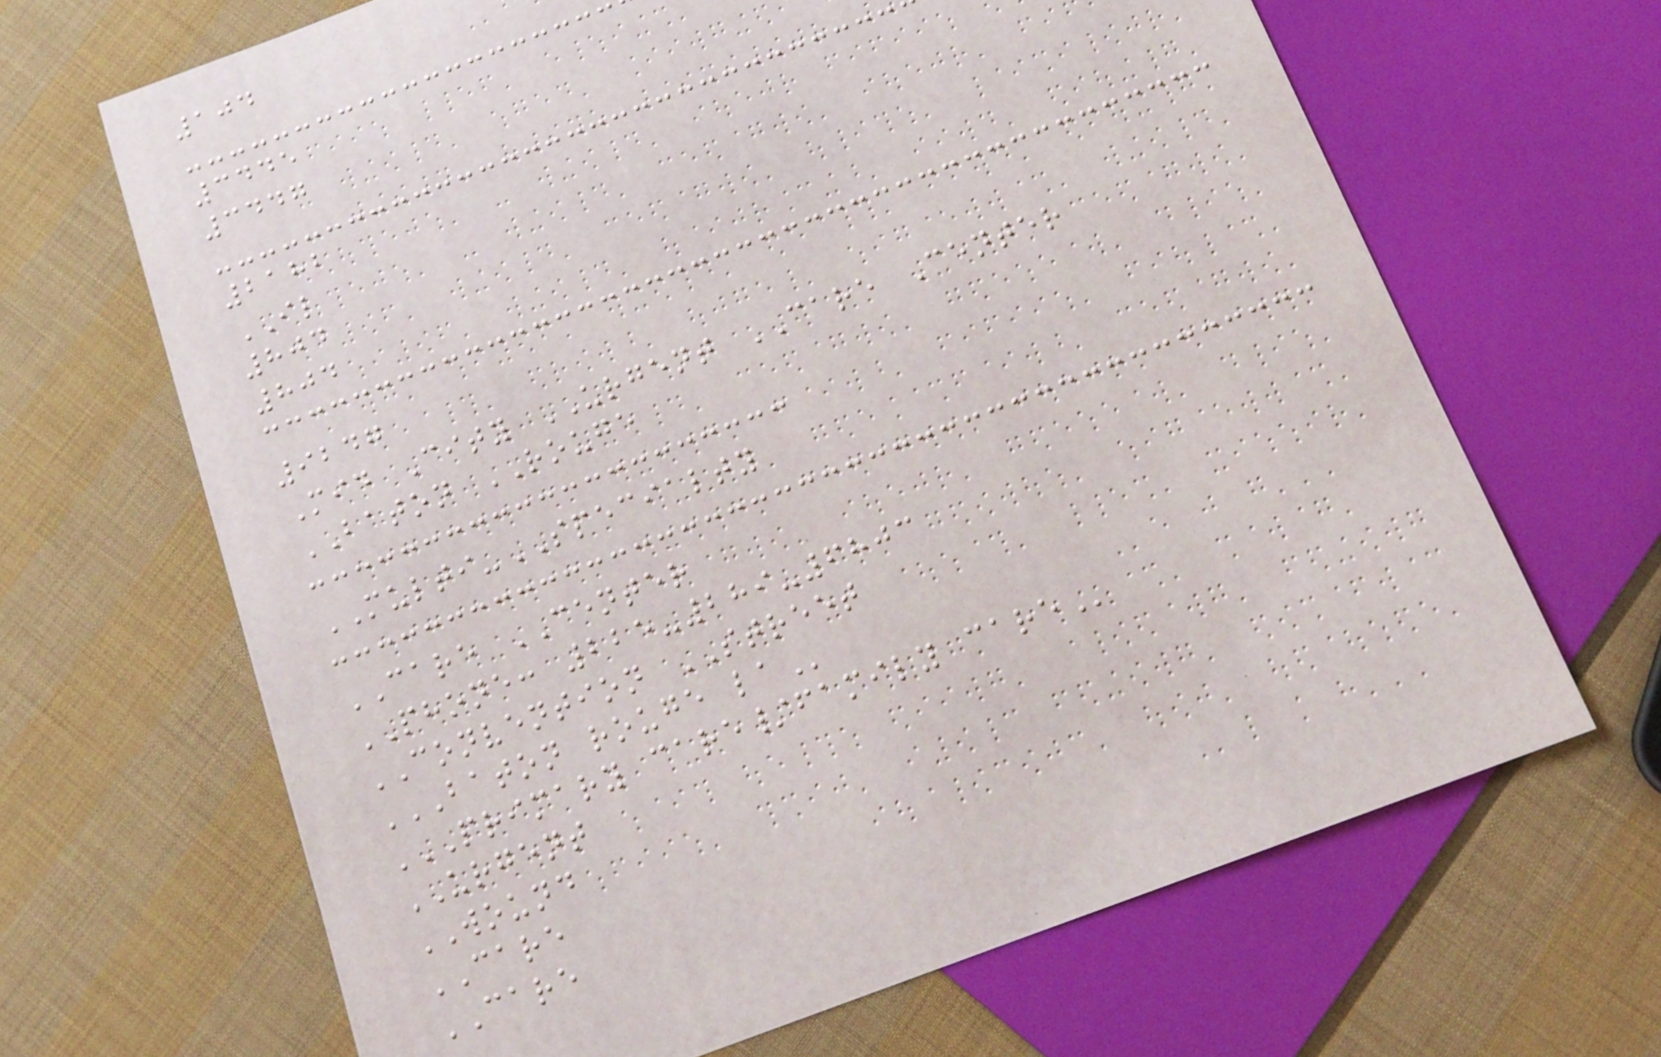104
3445
3447
2182
IL
804
804
9247
Mid City URGENT CARE Center
BATON ROUGE
MULTI-SPECIALTY
CARE CENTER
PHONE: 225-289-6803
CONVENTION STREET
BATON ROUGE LA
PRIMARY CARE/FAMILY CARE
URGENT
WOUND
CARE
CARE
